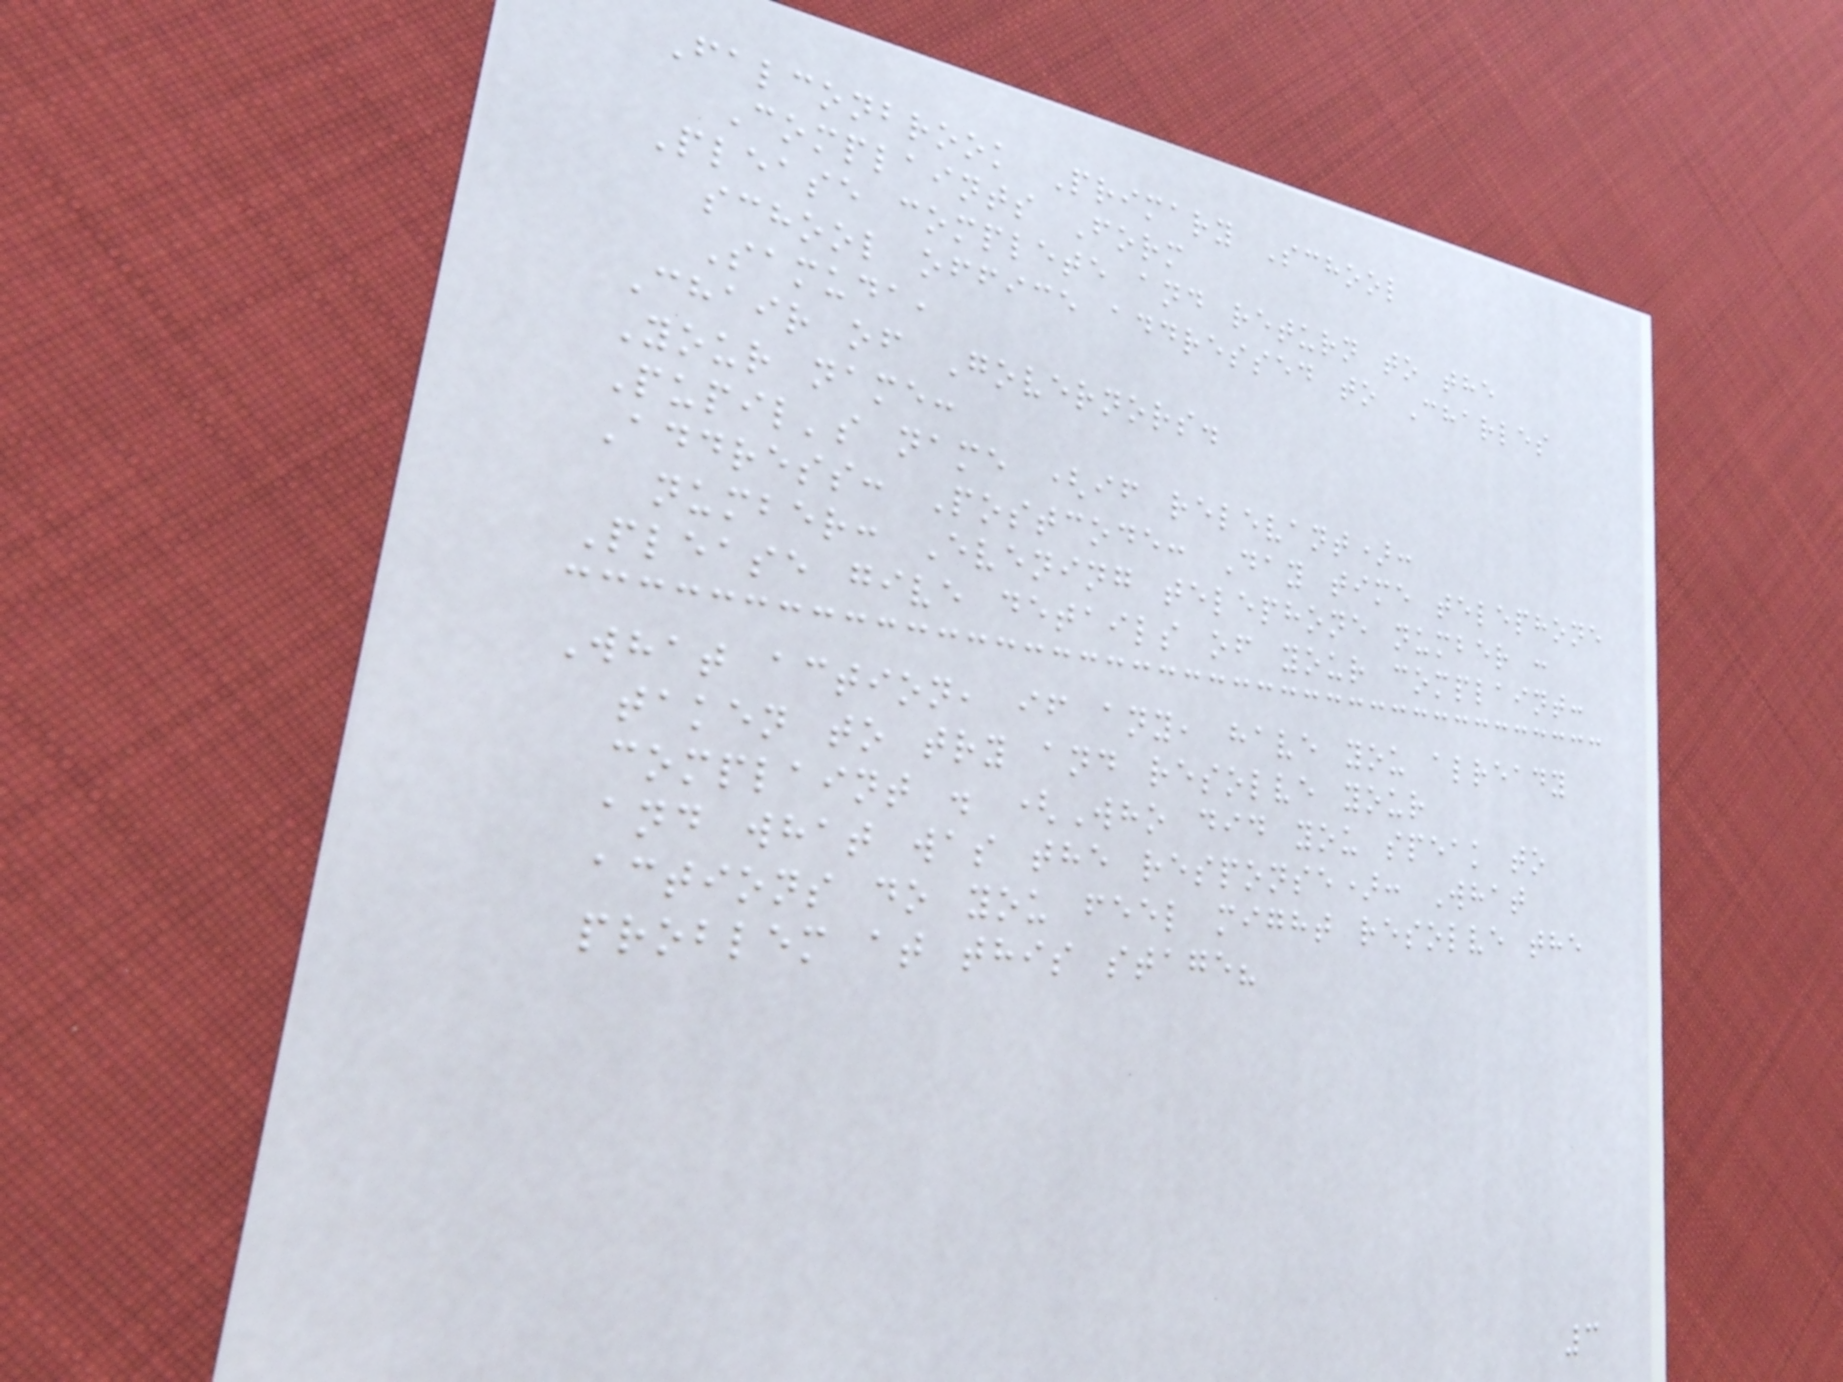Falconbrook Primary School
Complaints Form
Please complete and return to the
school office addressed to Charles
Samuda,
Chair of Governors.
Your name:
Pupil's name (if relevant):
Address: Postcode: Day time telephone
number: Evening telephone number :
Please give details of your complaint:
What action, if any, have you already
taken to try and resolve your
complaint . (Who did you speak to
and what was the response): What
actions do you feel might resolve the
problem at this stage?
3
